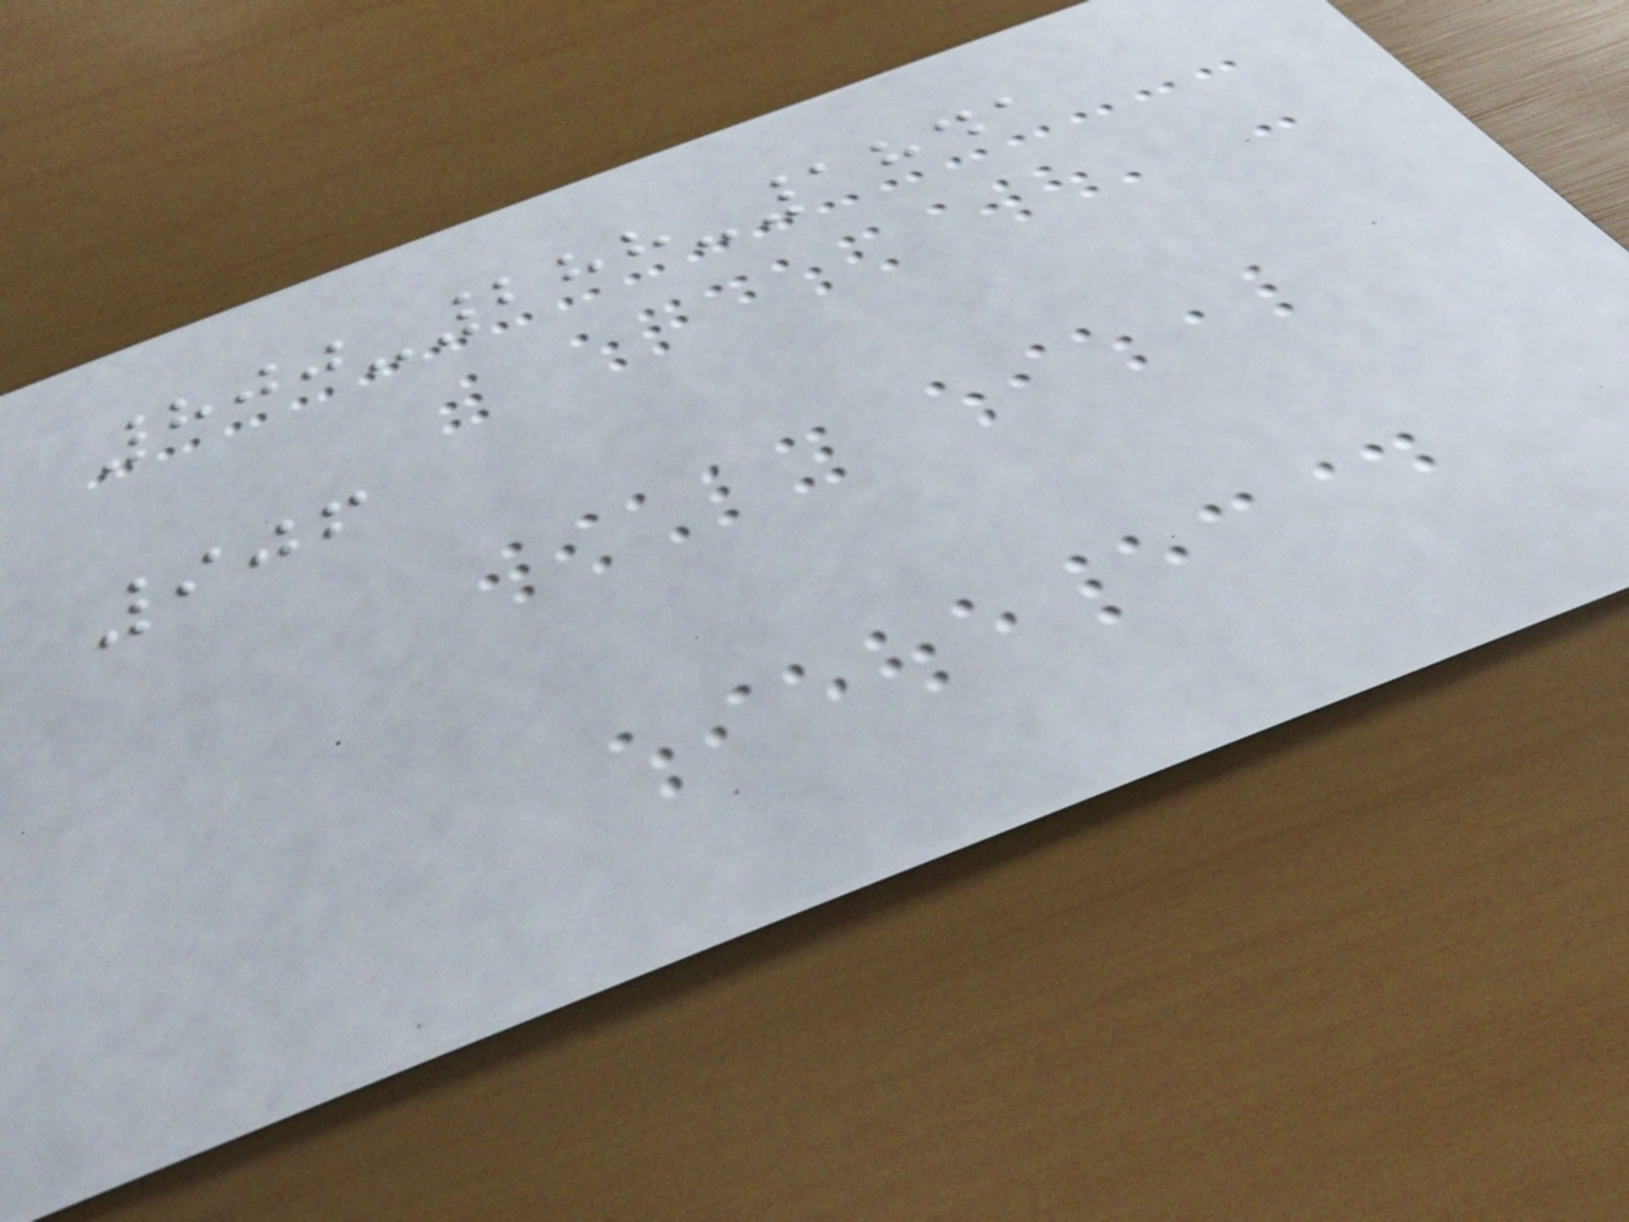800-288-1841
906
